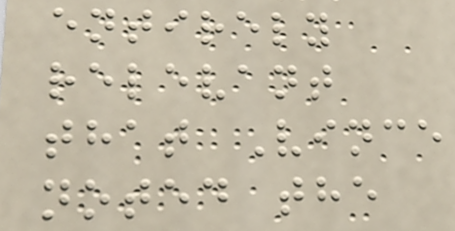entirely
relevant
that Vince
noted the
